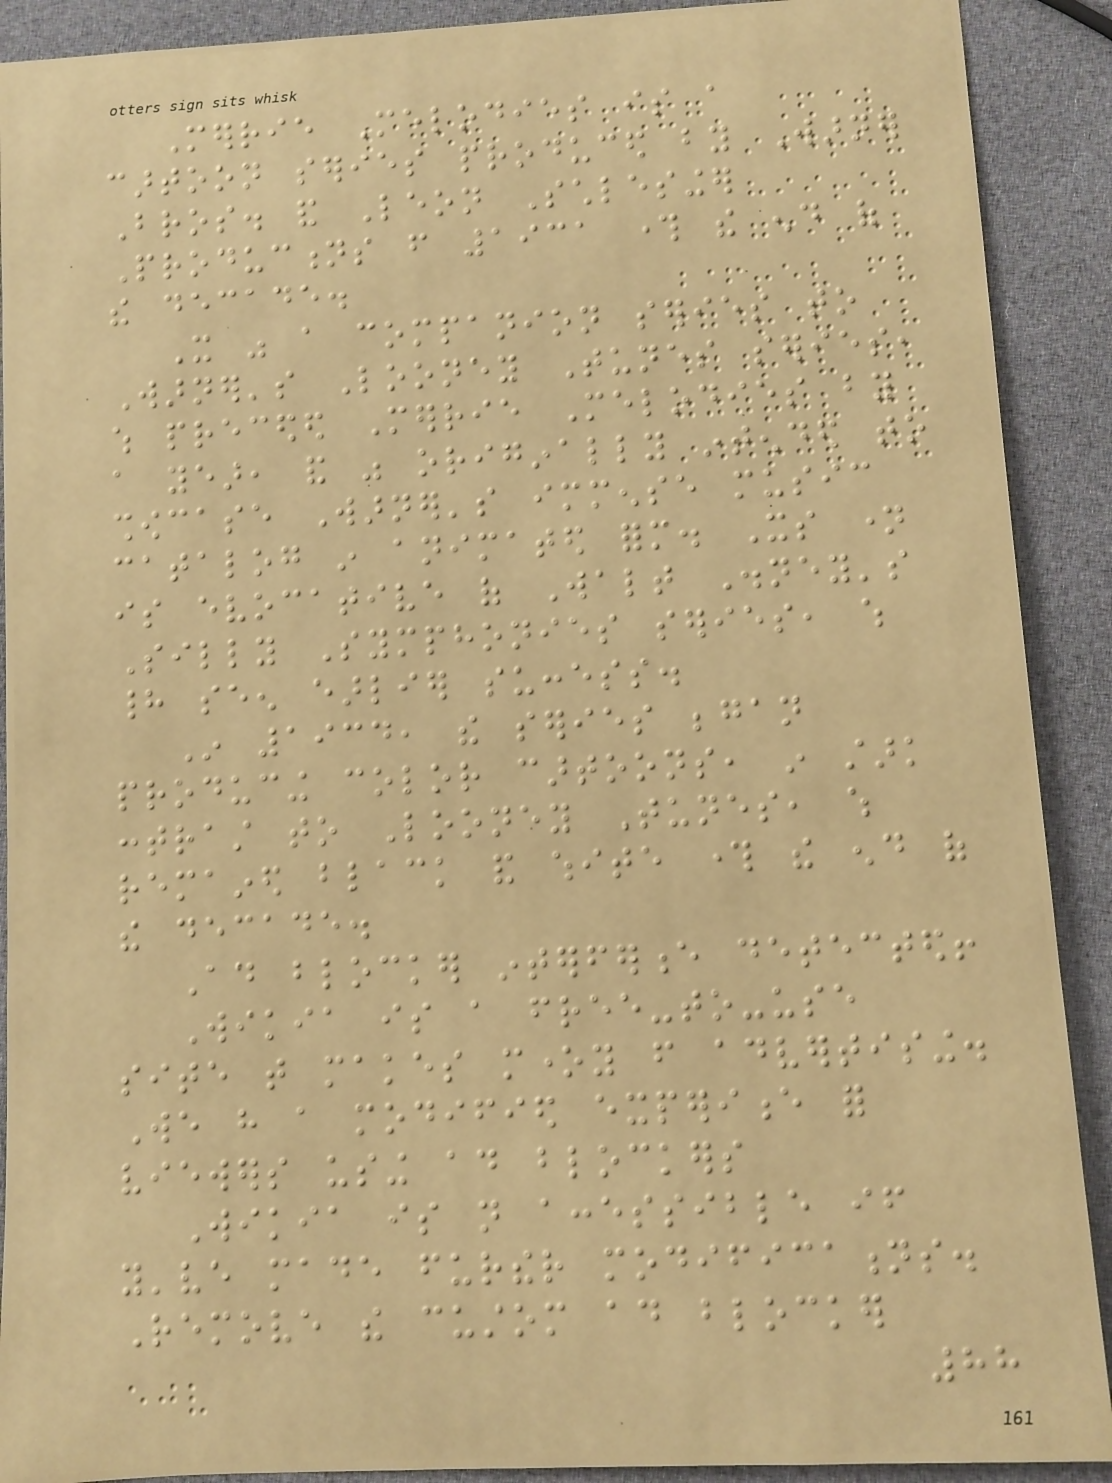Merrie Melodies is a
cartoon series produced by Warner
Bros. and Leon Schlesinger
Productions from 1931 through the end of
the decade.
It was a companion series to
Warner's Looney Tunes series,
which preceded Merrie Melodies by
a year, and was originally intended to
showcase Warner's immense music
catalog in animated form. Its name
is evocative of Walt Disney's
Silly Symphonies series, which
had seen earlier success.
In 1934, the series began
producing color cartoons, in stark
contrast to Looney Tunes, which
remained black and white through the end of
the decade.
Ad blocker interference detected!
Wikia is a free-to-use
site that makes money from advertising.
We have a modified experience for
viewers using ad blockers
Wikia is not accessible if
you've made further modifications.
Remove the custom ad blocker
88
